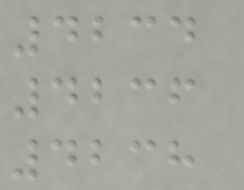4234
4236
4238
